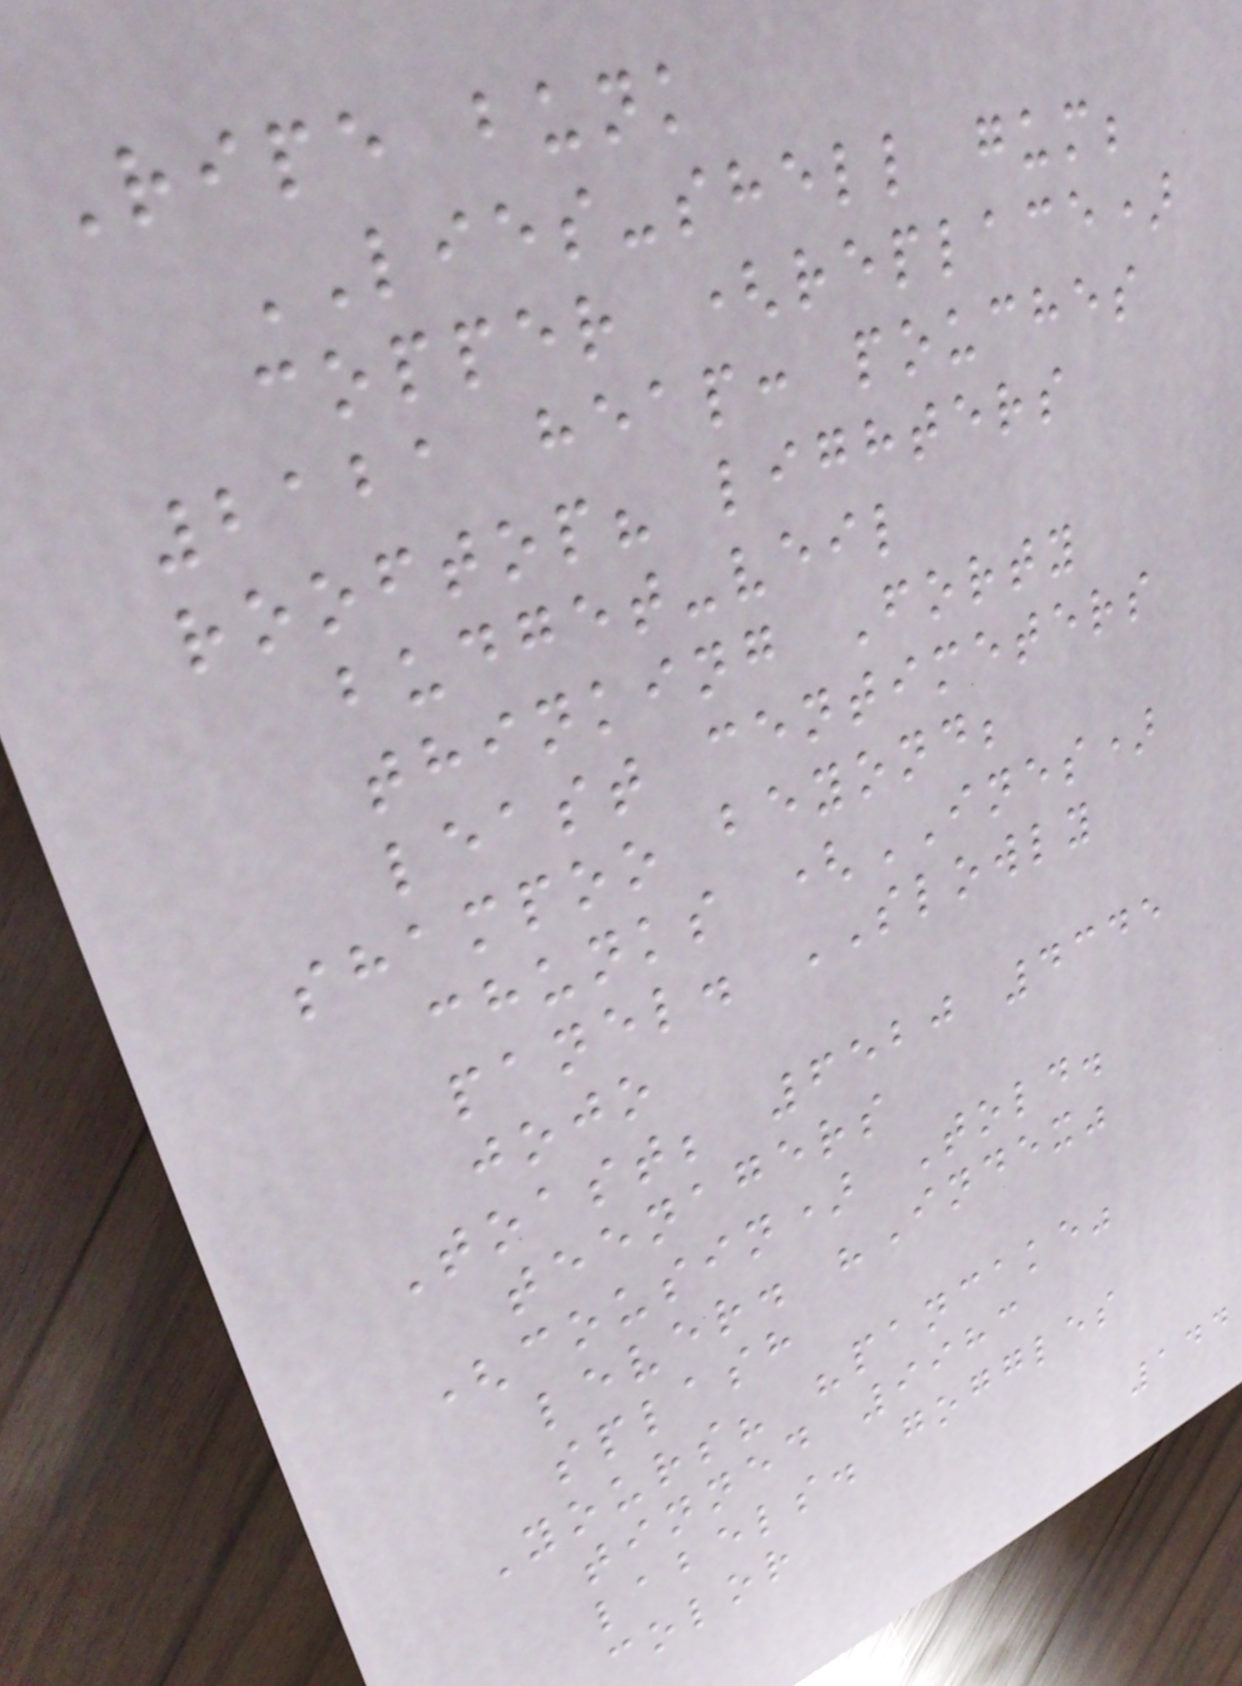Ripe bunk
LIES-shell gum;
copper (replace)
2121 heap: pouches
rooftop? lighters
budget-veil
thinking Forty
least centimeters
shampoo beyond;
chunks (INES)
panel. SLOWLY
jojo
Toast; 6520 4345
teenagers
(cousin) Told.
lever. "Index"
splash
Yours? "pancake"
tinned 9983
labels. goggles
color
144
